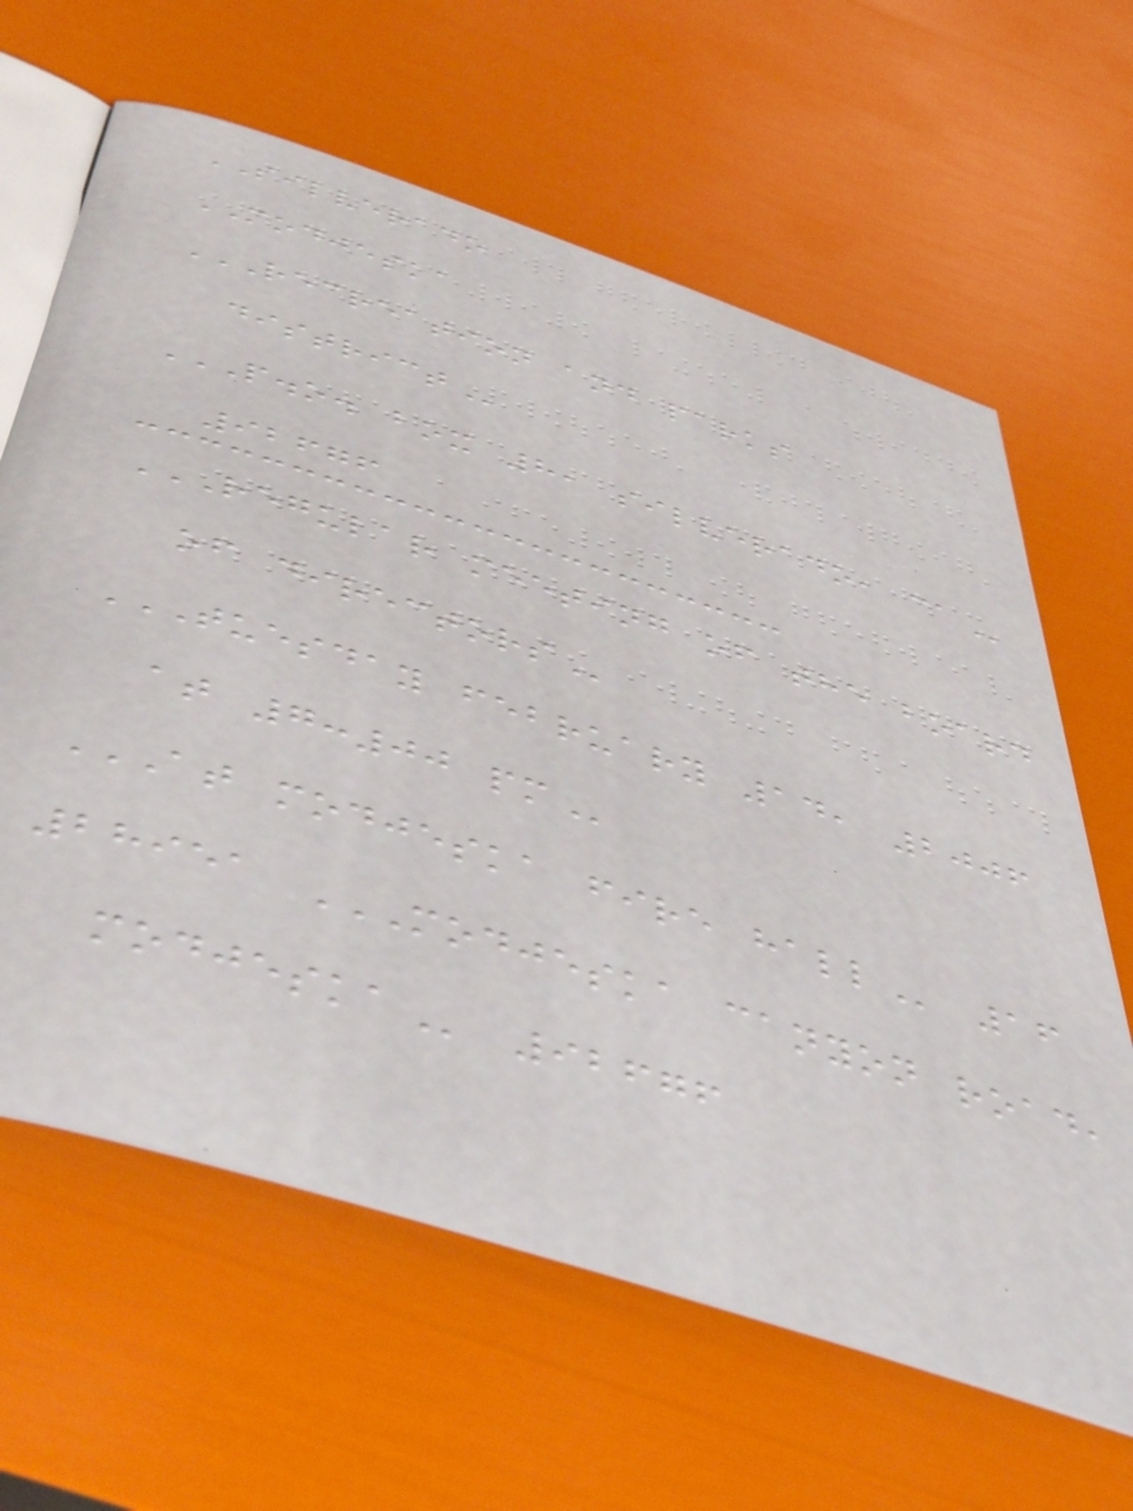SILVERADO
MODJESKA
RECREATION AND PARKS
DISTRICT
P.O. BOX 8, SILVERADO, CA
92676
REGULAR MEETING OF THE BOARD
OF DIRECTORS
TUESDAY FEBRUARY 14, 2006
AT 7:00 PM
AT MODJESKA FIRE HALL 16
28951 MODJESKA CANYON ROAD,
MODJESKA 92676
